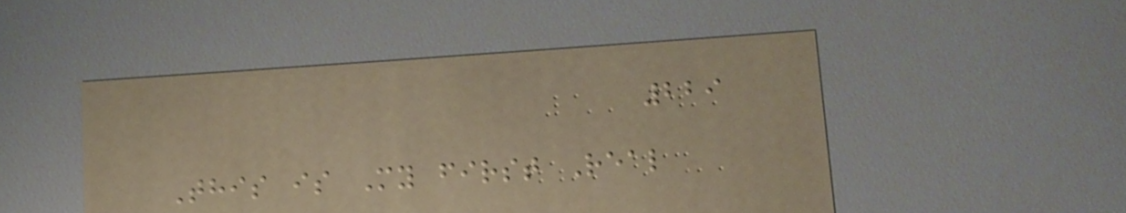229
This is My first Real
